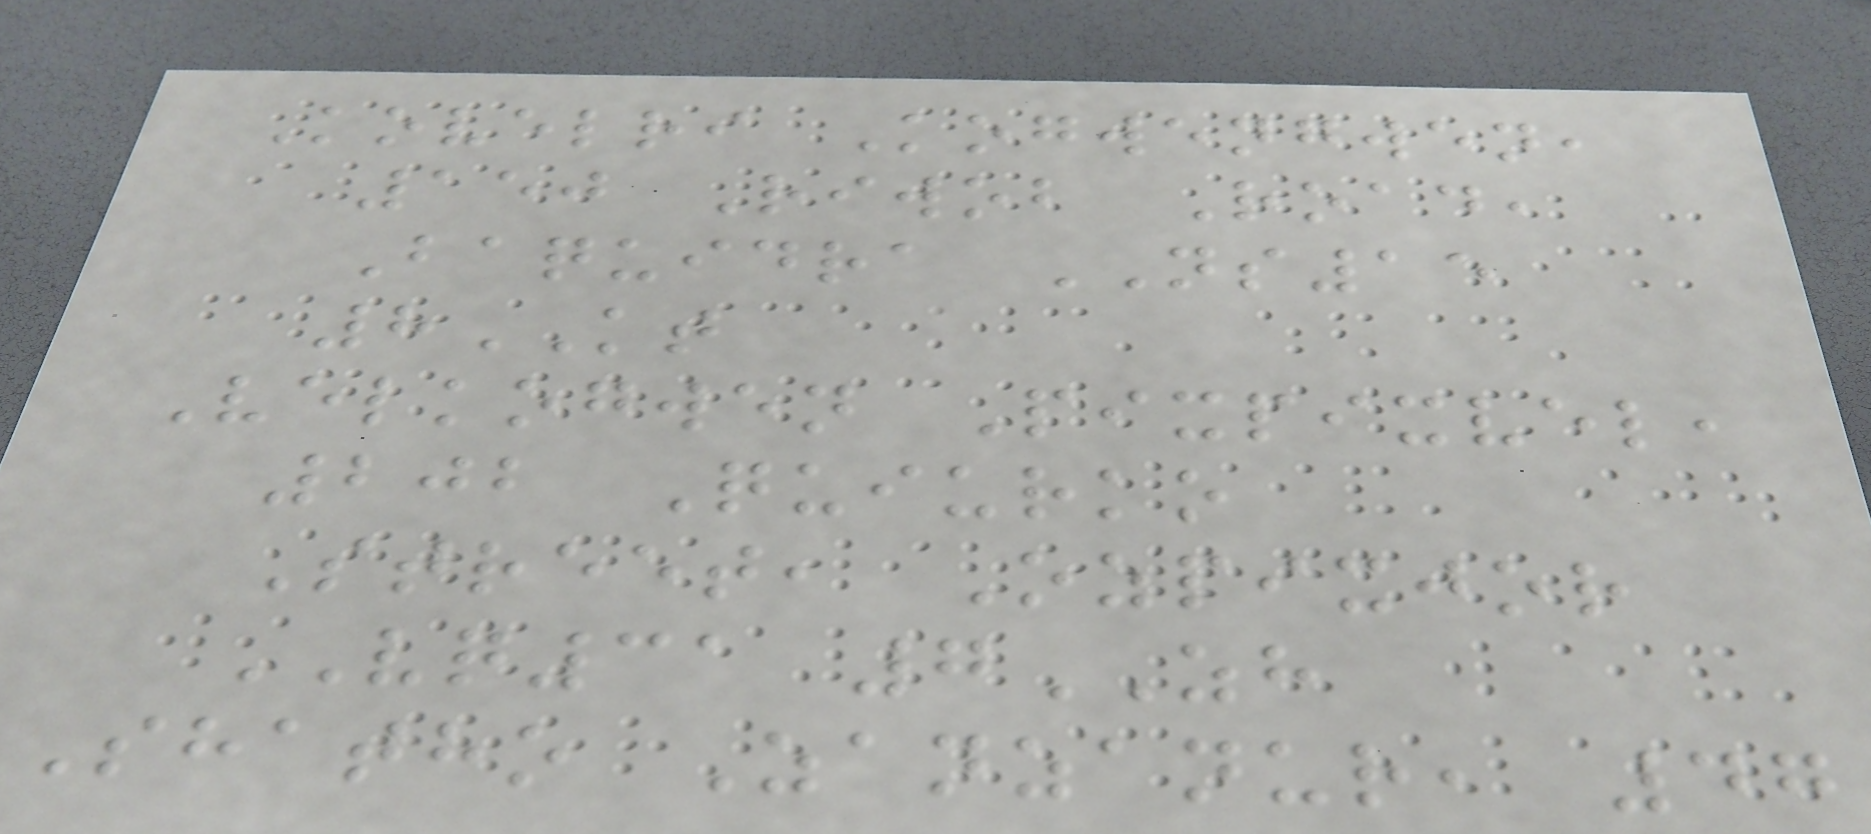Kovelri Kogwengwen,
150 Riwob Road,
Baquidra NS15
8KT
Velkogwen Pixpixvel,
202 Quiurko
Street, Ozpixjor
VQ31 7ZH
Shatho Zanzanur, 47
